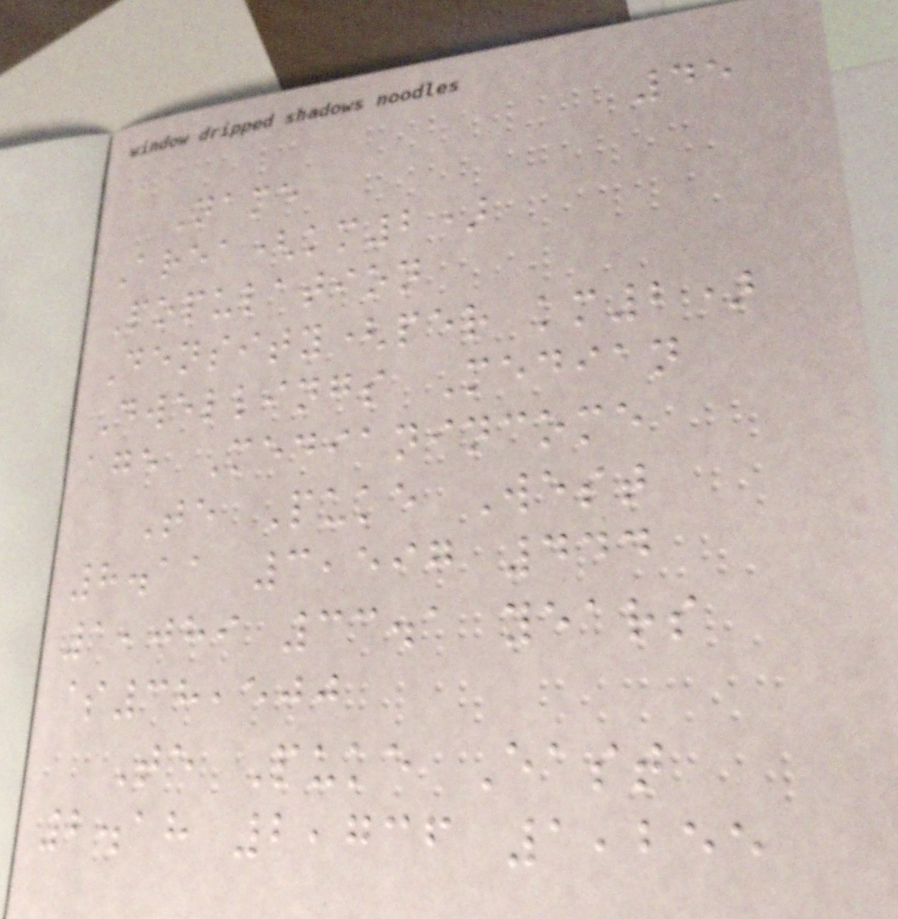45
Name
Area(km2)
Population
Density(per km2)
Dwellings Median
age Medianincome
Te Puke West
8.11 3,597 444
1,089 33.1 years
$38,500
Te Puke East
2.18 2,736 1,255
